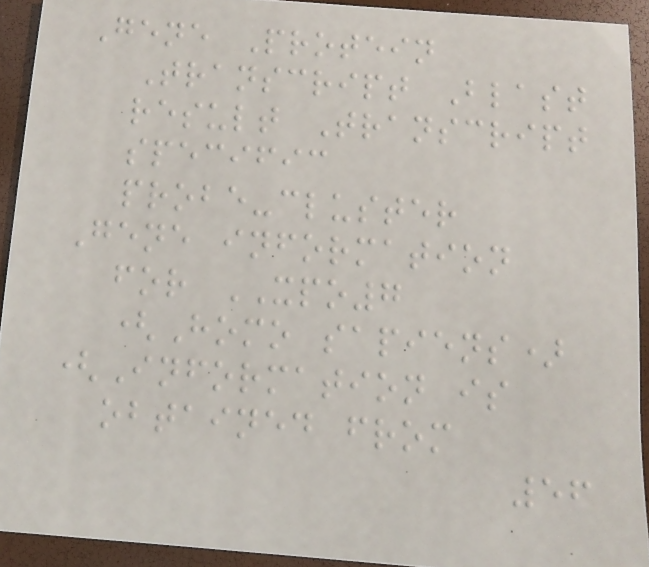Gene Protein
Transcript Blast
result Transcript
specific
probe-cluster
Gene information
for XPO7
(Homo sapiens)
(Information is
obtained from
56
